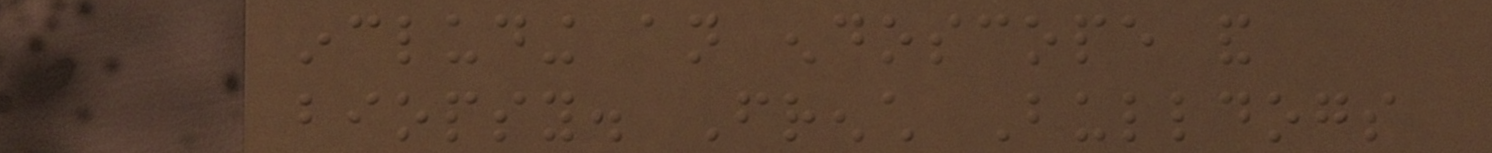including an endoscope and
biopsy. French Bulldogs
